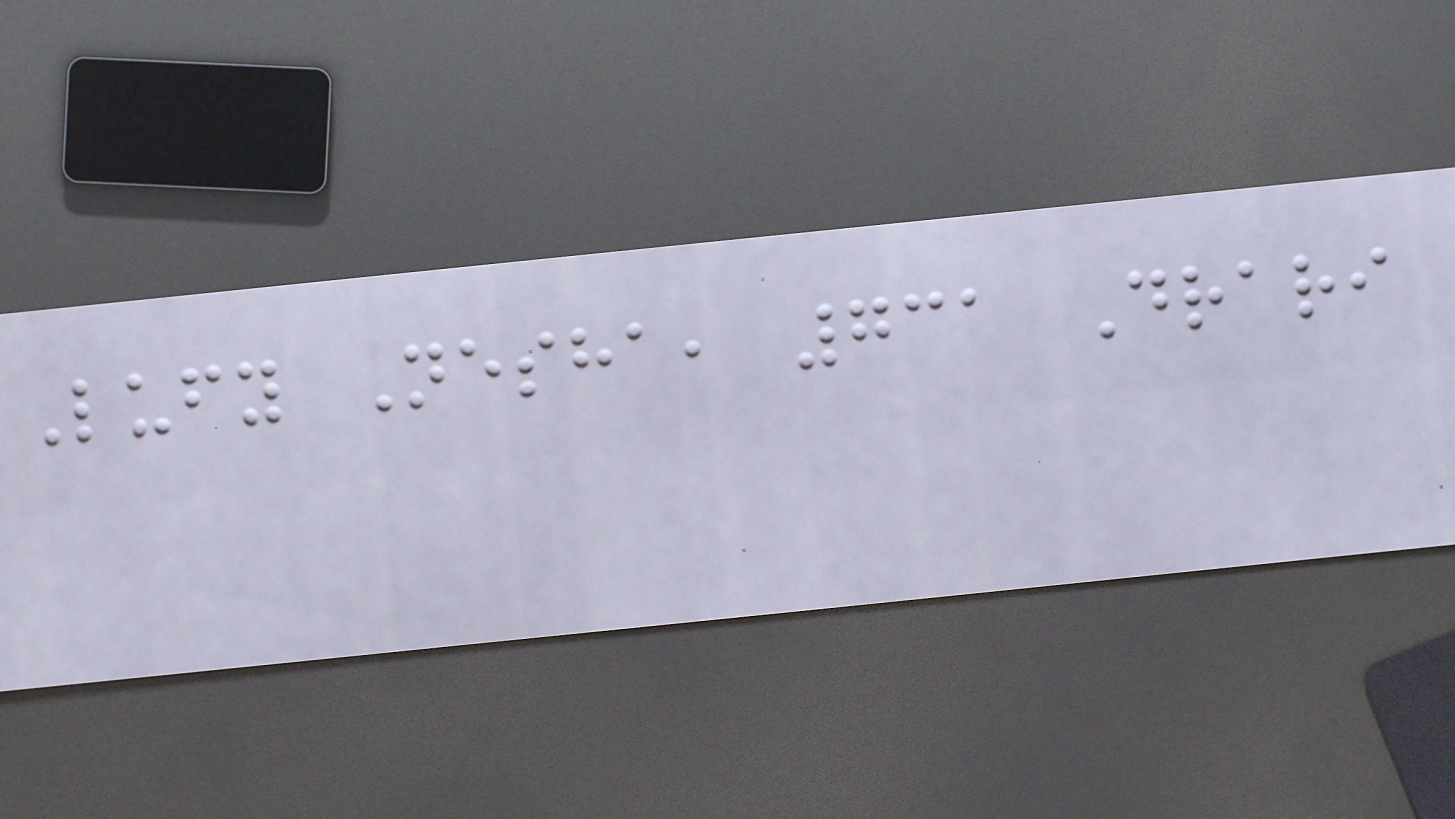Lufy Nesha, 731 Drari
